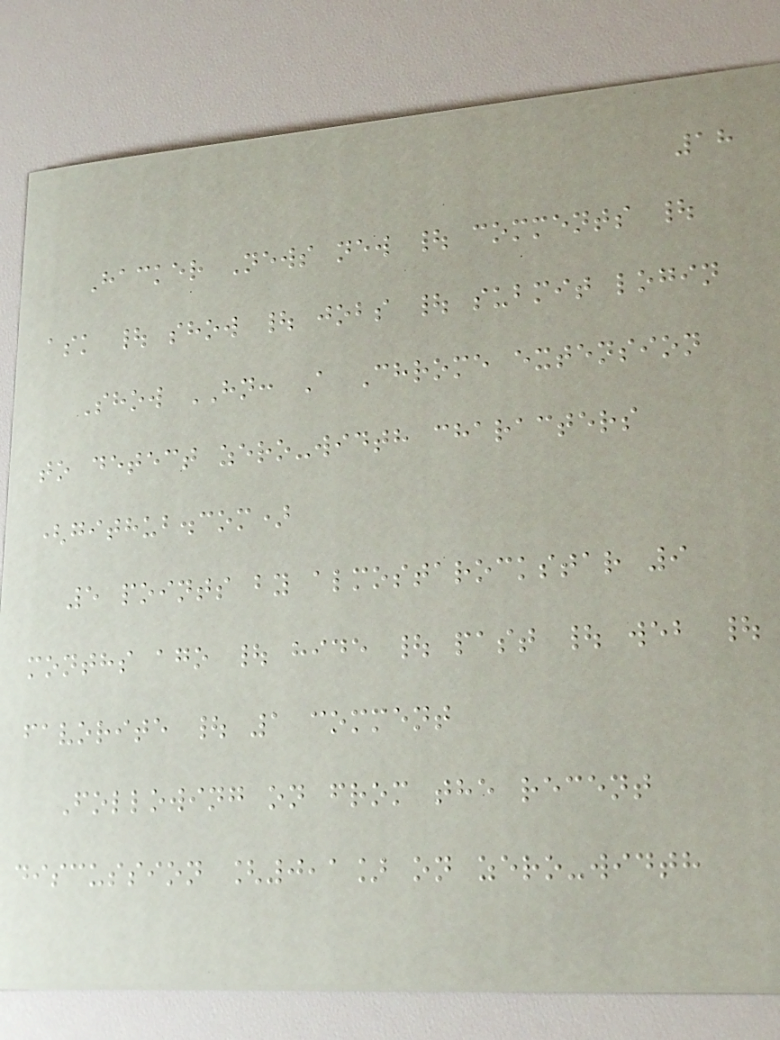18
Hacker News new | comments |
ask | show | jobs | submit login
Show HN: A Chrome extension
to detect zero-width characters
(github.com)
5 points by almostarockstar 9
months ago | hide | past | web |
favorite | 1 comment
Following on from the recent
discussion [0,1] on zero-width
